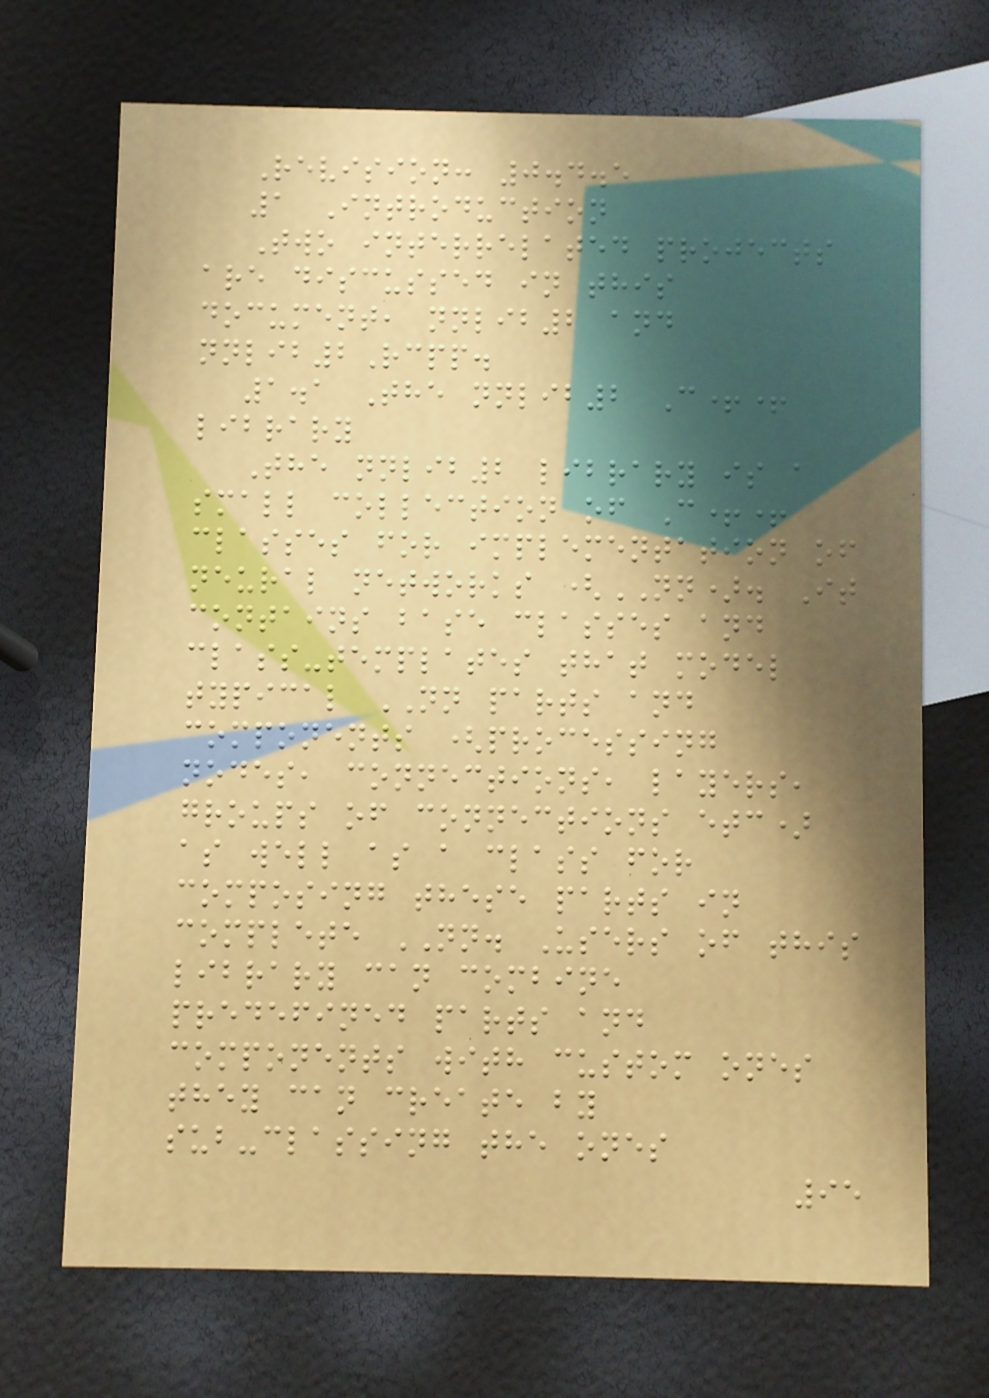Revision: 0.4.5
1 Introduction
Two interrelated projects
are discussed in this
document, nnlib2 and
nnlib2Rcpp.
1.1 The nnlib2 C++
library
The nnlib2 library is a
small collection of C++
classes for implementation of
neural networks (NN). It
contains base classes and
class-templates that model
typical NN parts and
components (processing
nodes, connections, layers,
groups of connections etc)
as well as a class for
composing these parts in
complete NN. Users of this
library can combine
predefined parts and
components with custom ones
they can create by
sub-classing the ones
95
